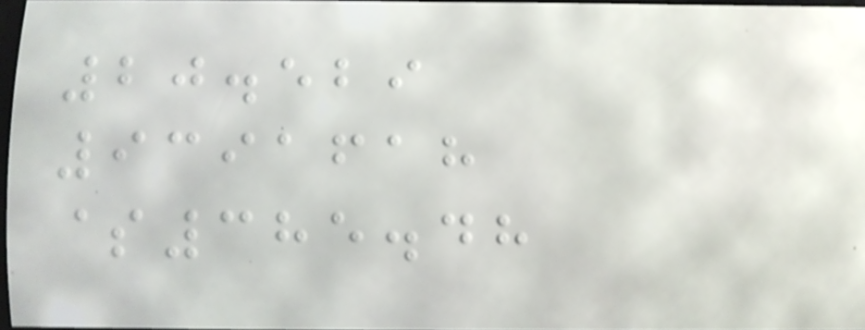20.529
9391618
$385.48
